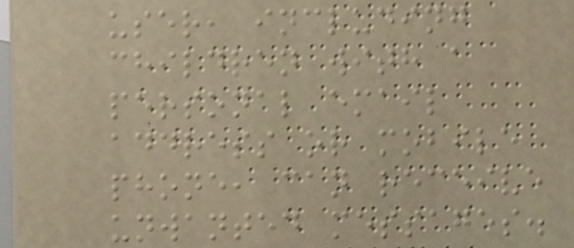user, including
children with a
personal email
address or mobile
phone, can receive
unwanted messages.
